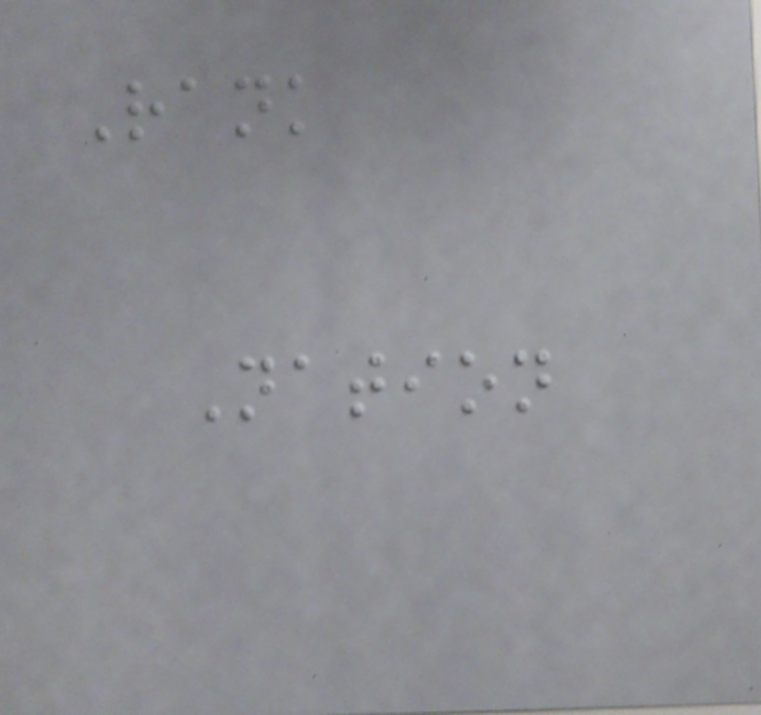Rank
Nation
